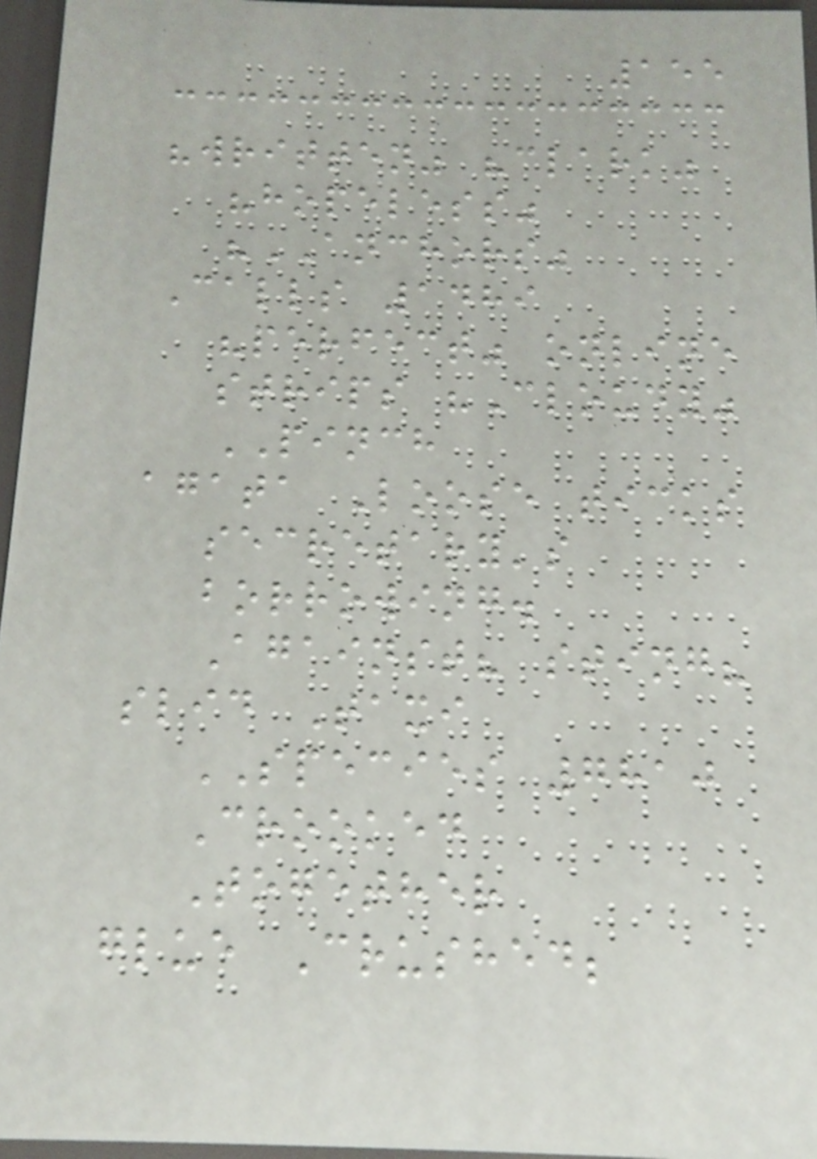155
"written" "clark"
"hopeless"
"ANCHORS"
Calls 1489
"perfect" online
strips "Cloudy"
PINCH
agata Loose ticks
secretary's
borrowing.
Against? sting?
slid Taxi
SPECIES 7810
Crooked
Together
glue Crushed;
